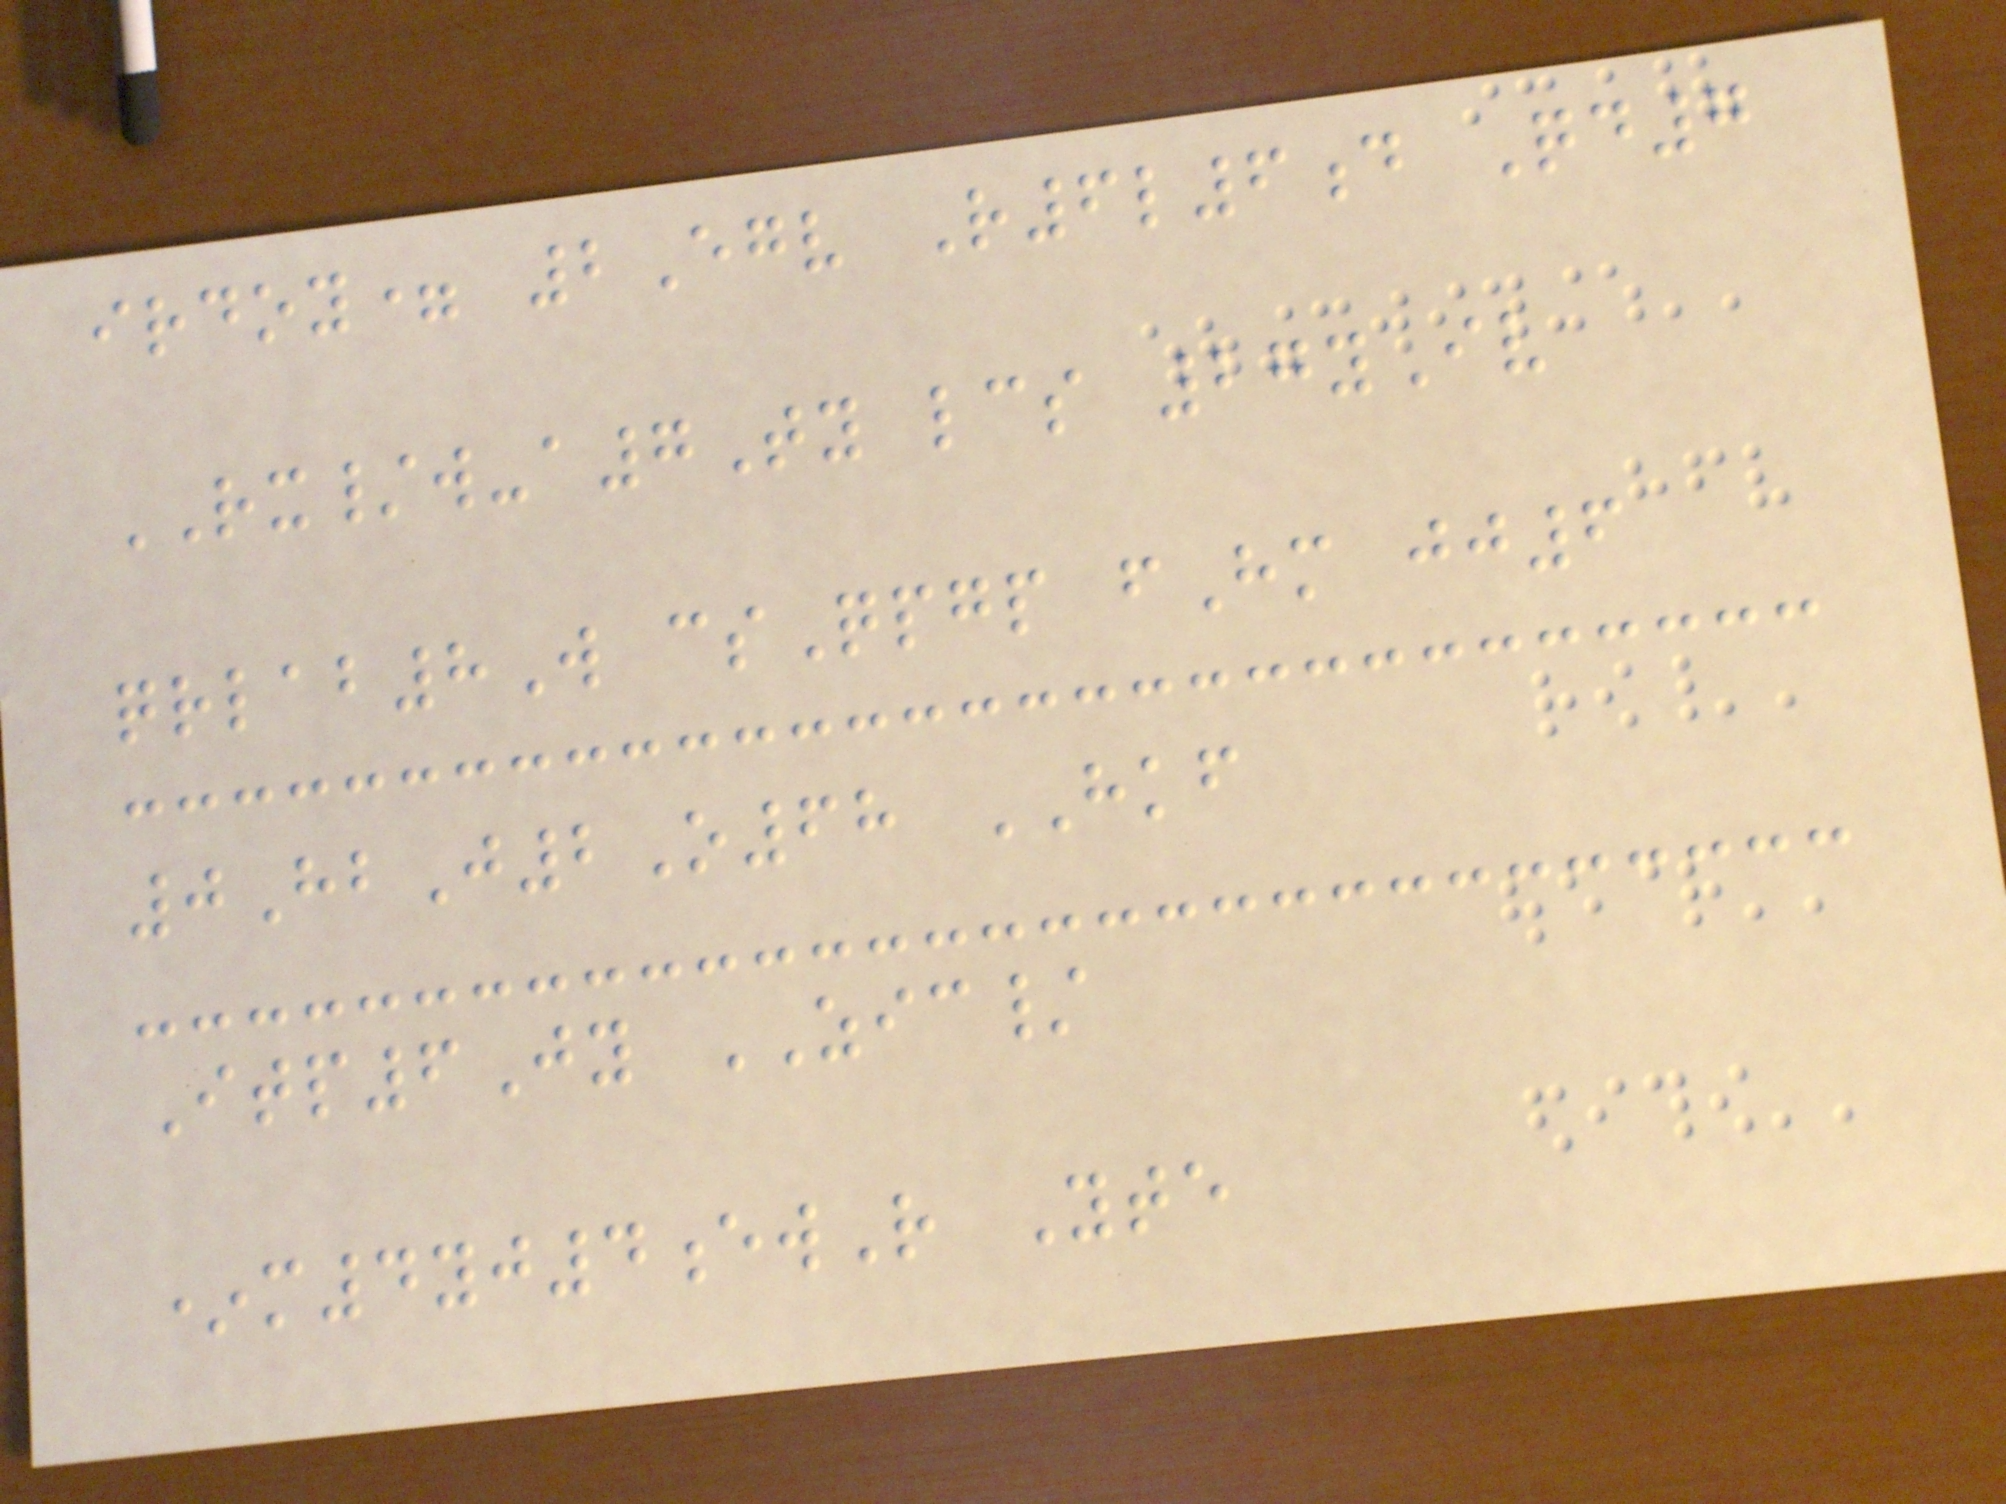irdoy= 2Egv R6l6d Qd7
RX/w-a7Ty lcs 27yIv
qrlab8W csQpgp fHm jj6
0HbJ2O68 HKF
Itp6Jy ZIC/
*m4yj4ewR Yte
